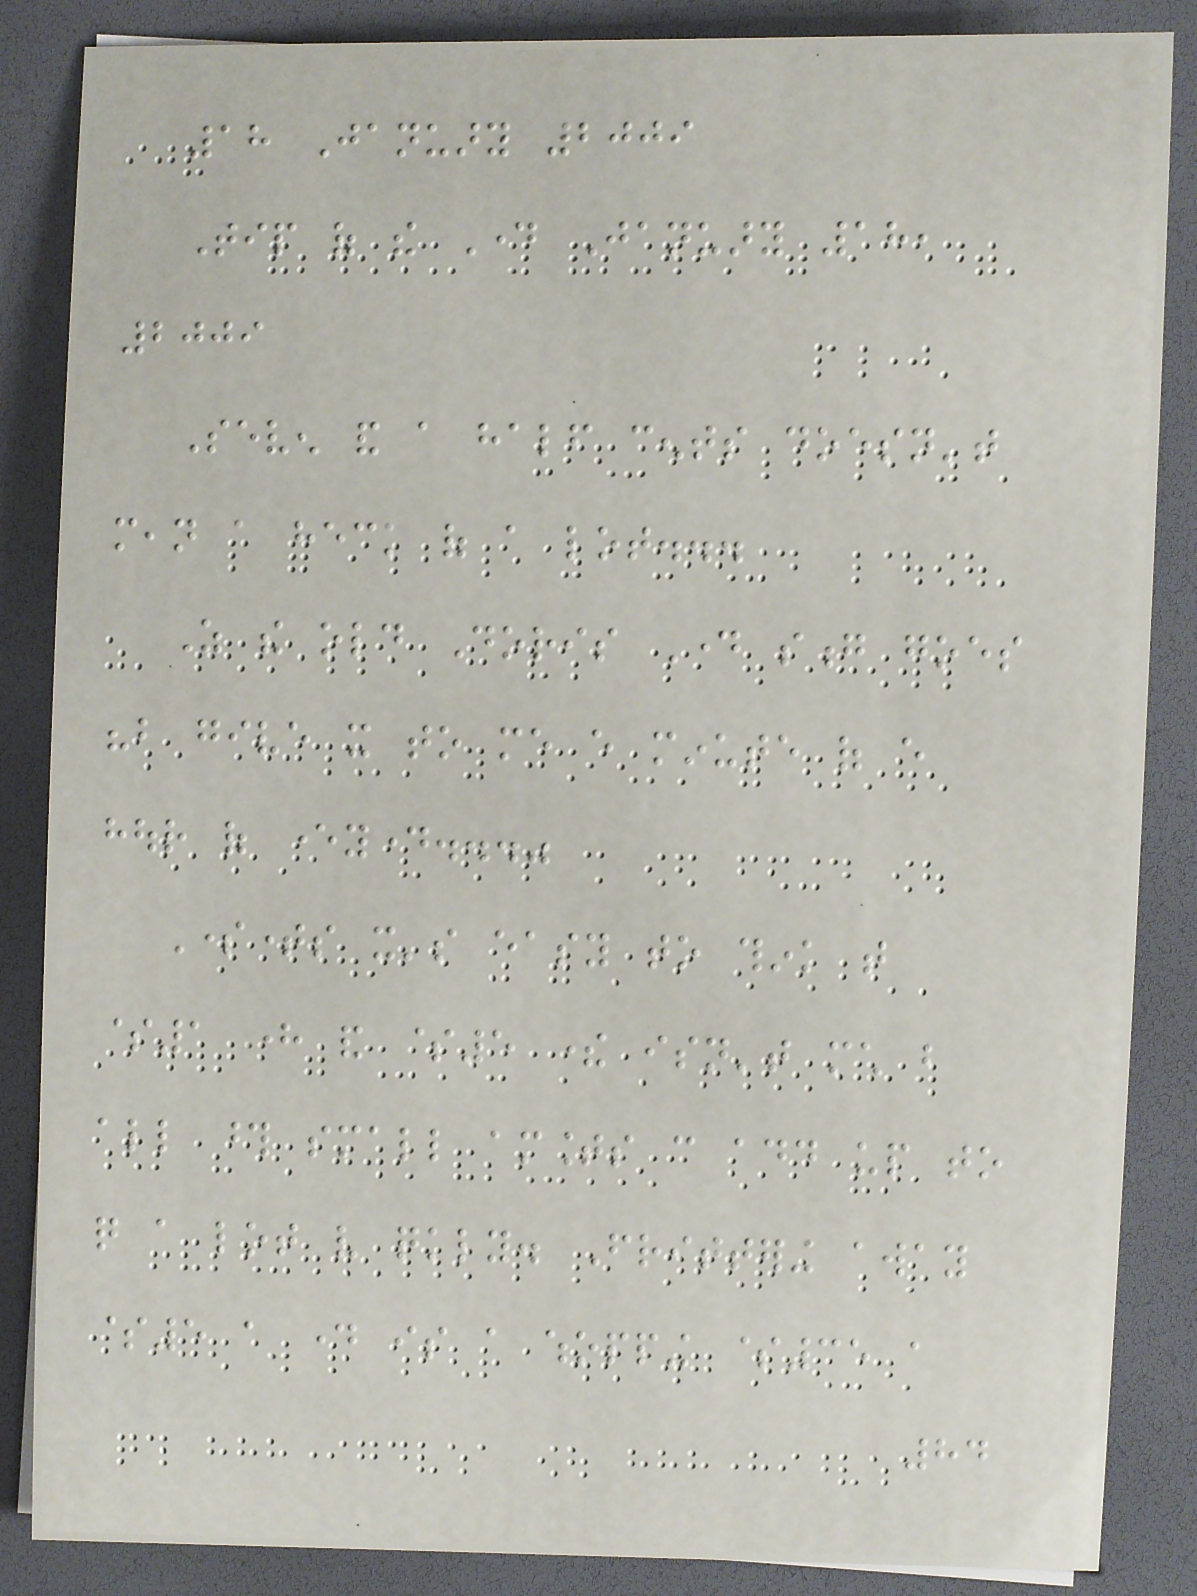18 January 2009
Tip of the Day January 18,
2009
Seven and a half cents doesn't
mean a heck of a lot...
As the old Doris Day song goes
"but give it to me every minute of every
hour of everyday..."
Sometimes it's easy to think that
$1 here and $5 there isn't much but
all those small amounts can add up to
quite a lot very quickly. Frittering away
$5 a day is a whopping $35 a
84
